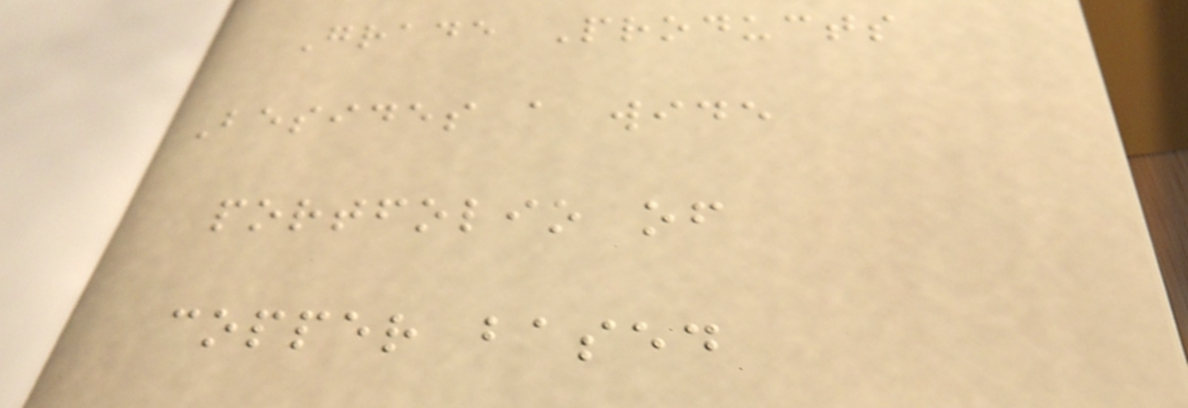Grade Products
Besides a wide
portfolio of
copper based
